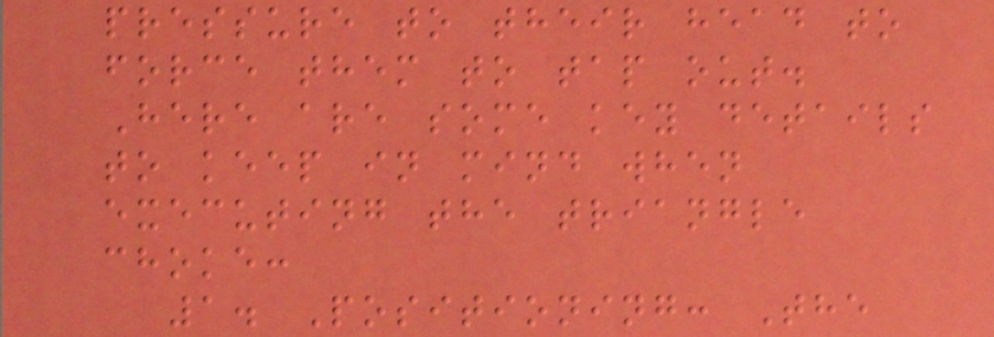pressure to their head to
force them to tap out.
Here are some key details
to keep in mind when
executing the triangle
choke:
1. Positioning: The
